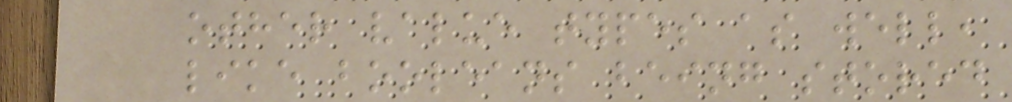other value types as well,
like booleans being stored
